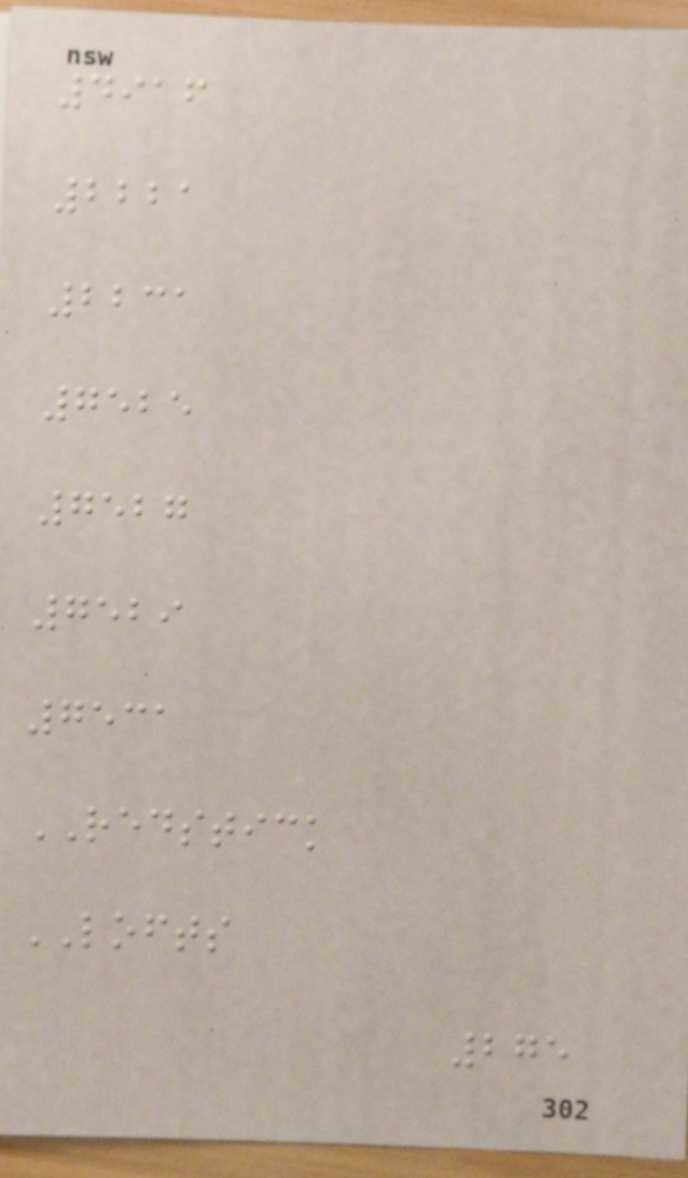4916
2221
2231
7525
7527
7529
7531
REDSTICK
LOFTS
275
